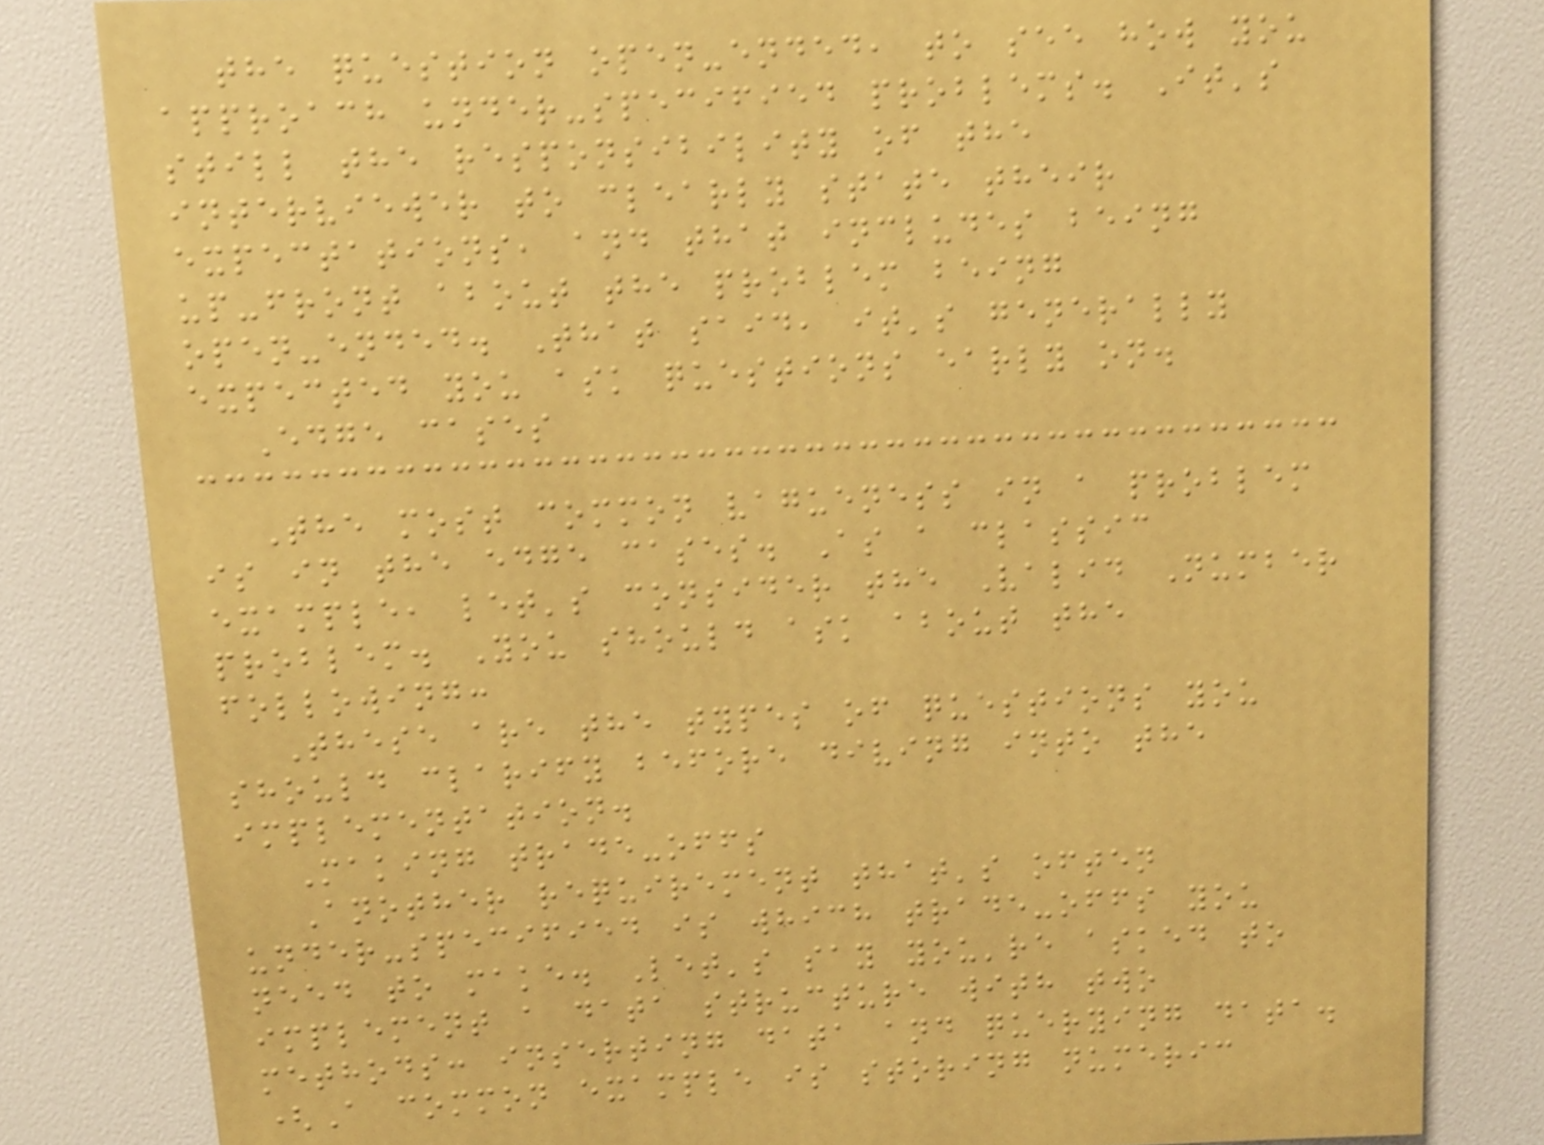the question open-ended, to see how you
approach under-specified problems. It's
still the responsibility of the
interviewer to clearly state their
expectations, and that includes being
up-front about the problem being
open-ended. That said, it's generally
expected you ask questions early on.
Edge cases
The most common vagueness in a problem
is in the edge cases. As a classic
example, let's consider the Valid Number
problem. You should ask about the
following:
These are the types of questions you
should clarify before diving into the
implementation.
Making trade-offs
Another requirement that's often
under-specified is which trade-offs you
need to make. Let's say you're asked to
implement a data structure with two
methods: inserting data and querying data.
(A common example is storing numeric
